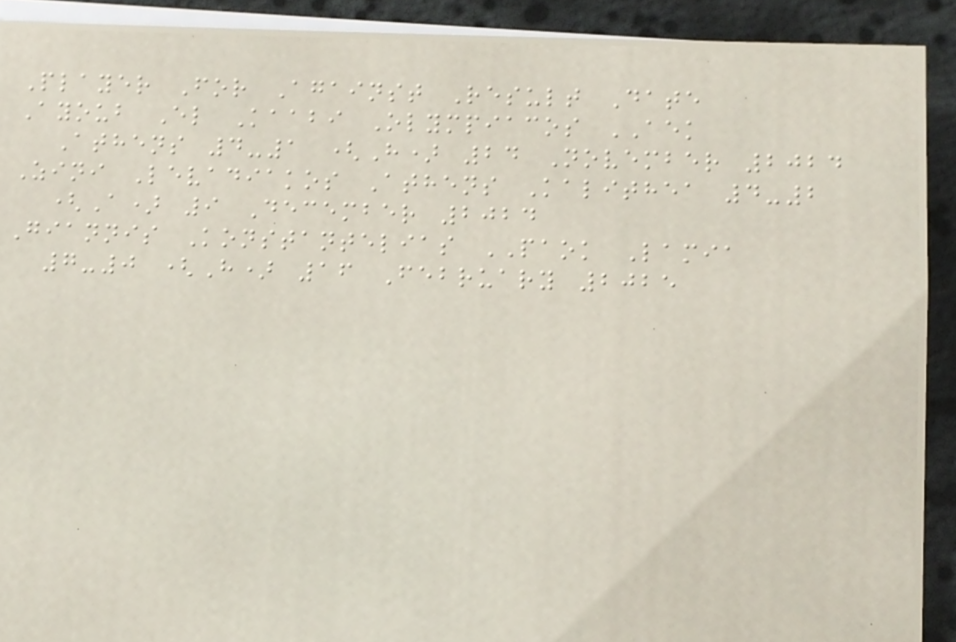Player For Against Result Date
Ayoub El Kaabi Olympiacos AEK
Athens 4-1 (H) 24 November 2024
Zini Levadiakos Athens Kalithea 4-2
(A) 9 December 2024
Giannis Konstantelias PAOK Lamia
7-0 (H) 16 February 2025
